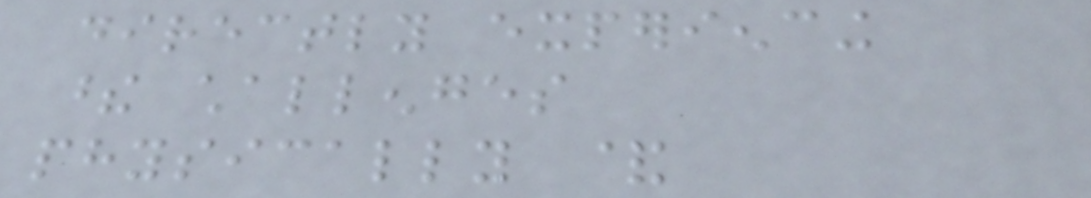directly experiencing
these challenges
physically &
